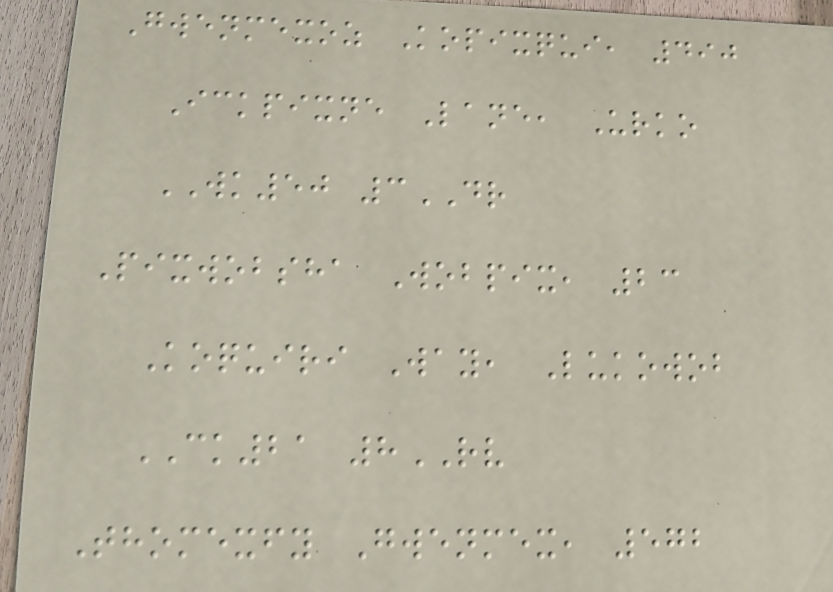Gwenmexoz Kopixqui, 490
Ickpixne Lane, Urko
WK50 3DR
Pixwobsha Wobpix, 23
Koquiri Way, Lukowob
CK21 8RV
Thomexfy Gwenmex, 572
